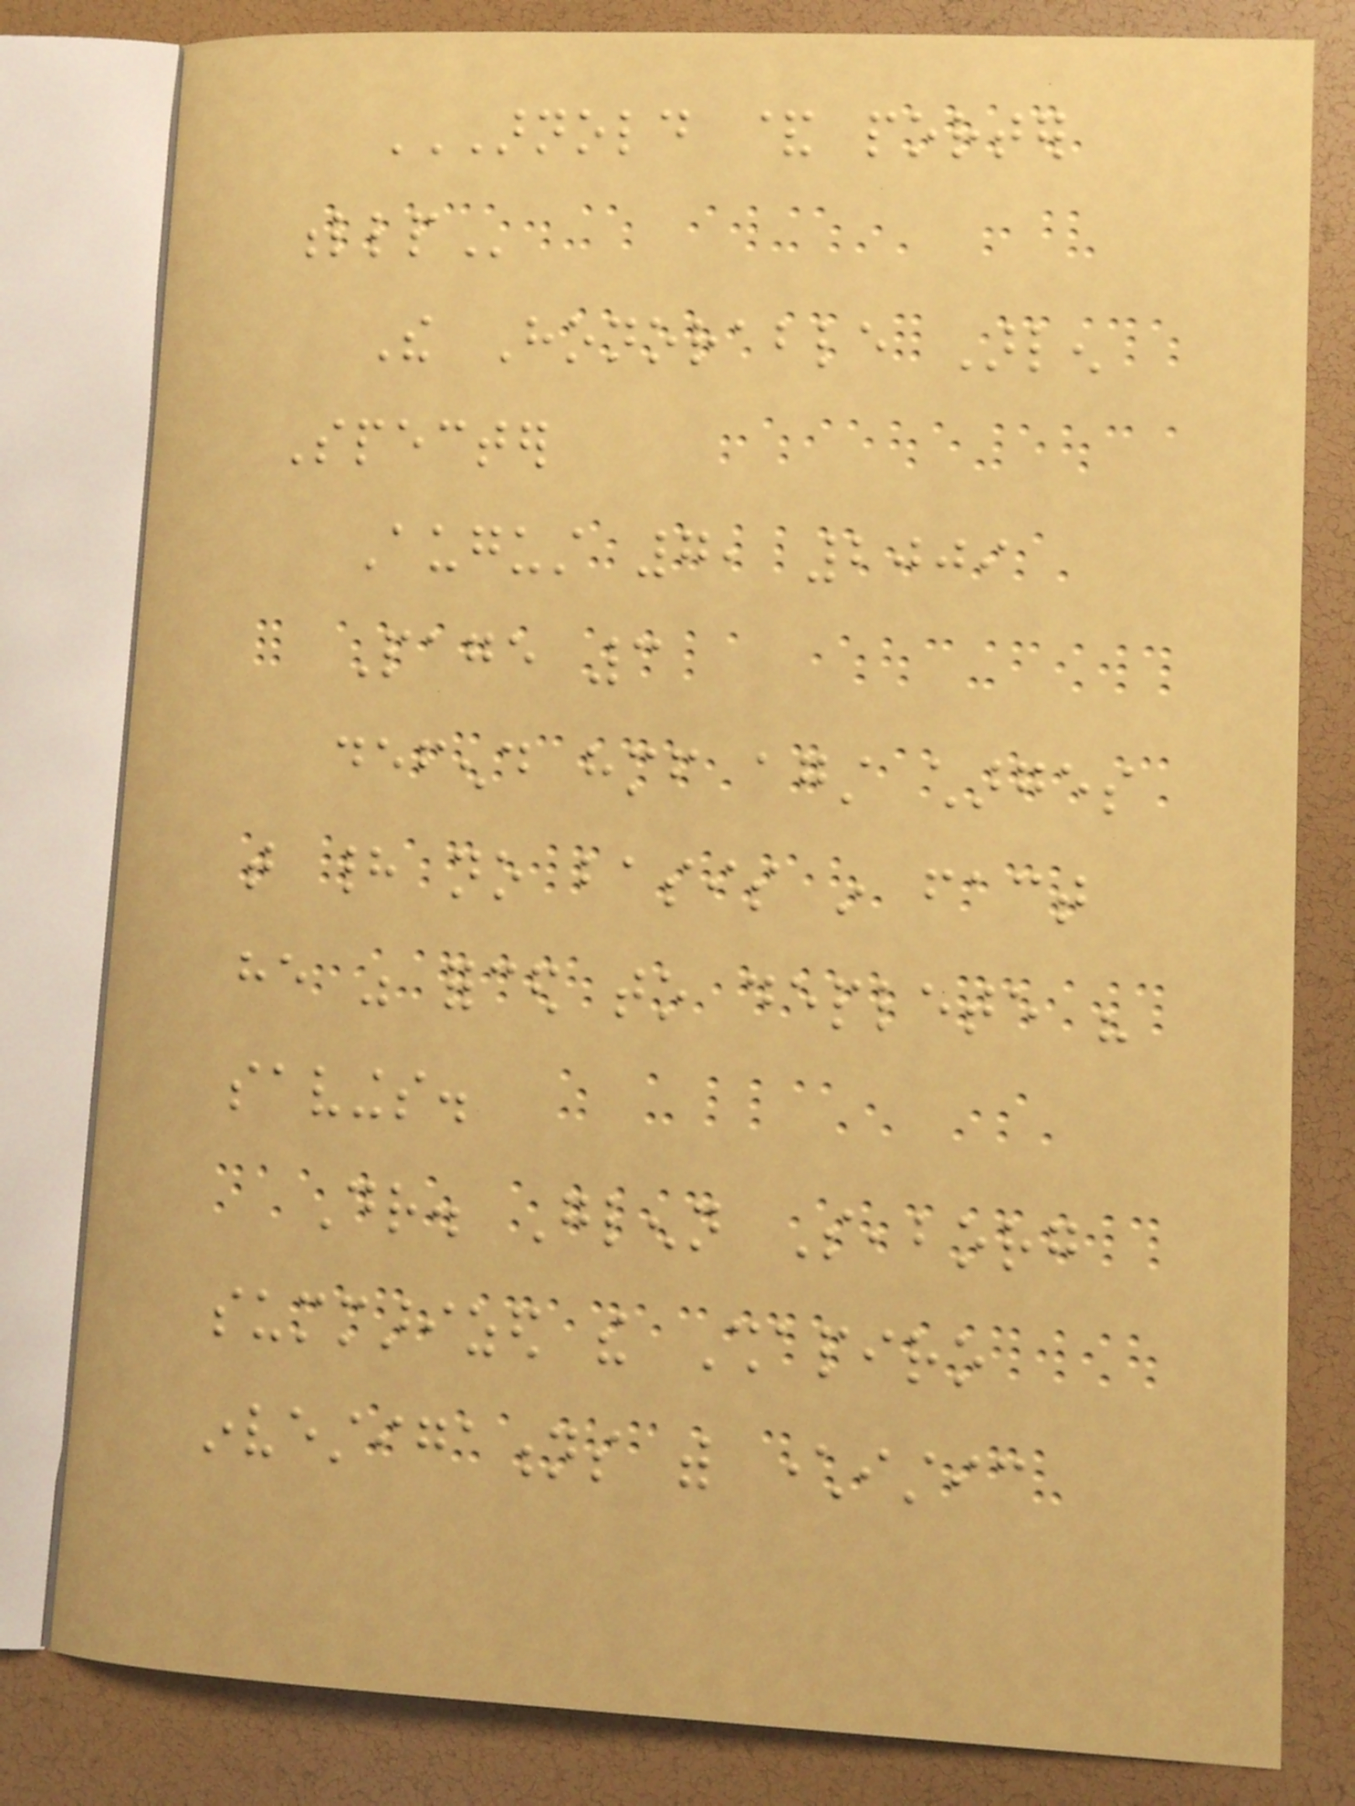ARNOLD & PORTER
LLP
The Honorable Arlen
Specter
August 7, 2009
Page 3
defend himself against charges
that had no basis in fact
he was forced to deplete his
savings.
Dr. Glenn Seaborg
summarized the Shapiro
investigations with characteristic
